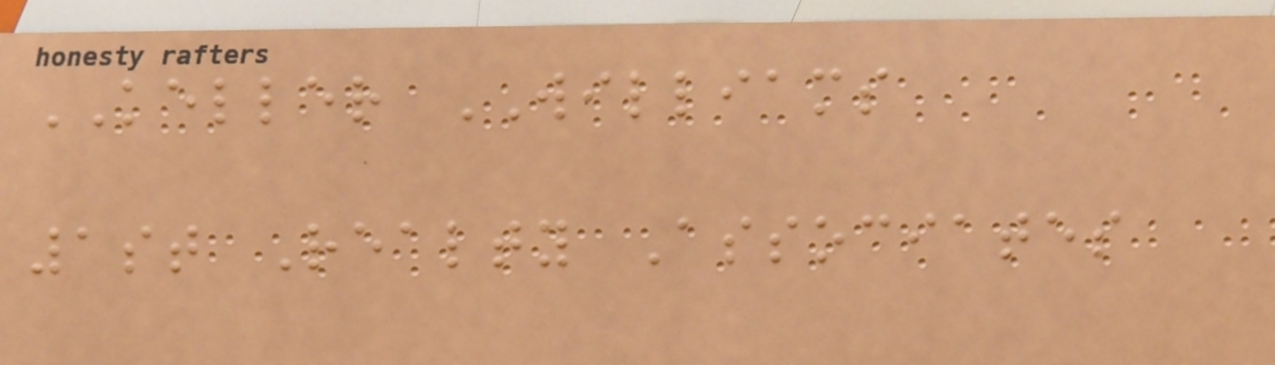KELLER WILLIAMS
1st Realty Associates
